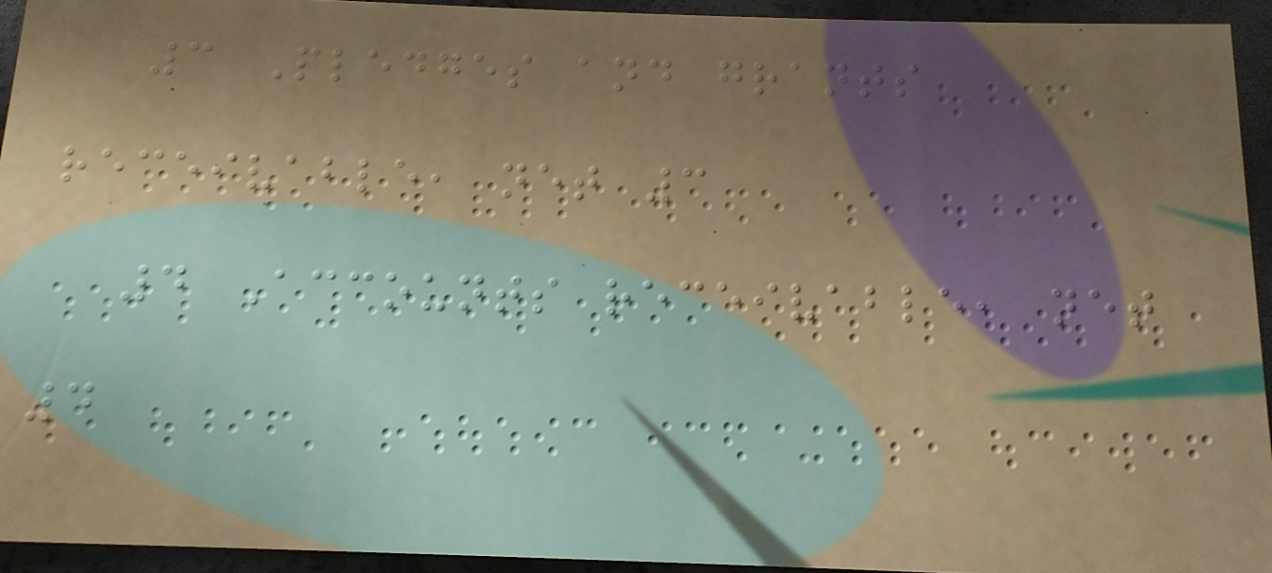3 Pledges and grants
receivable, net 3
4 Accounts receivable, net
4
